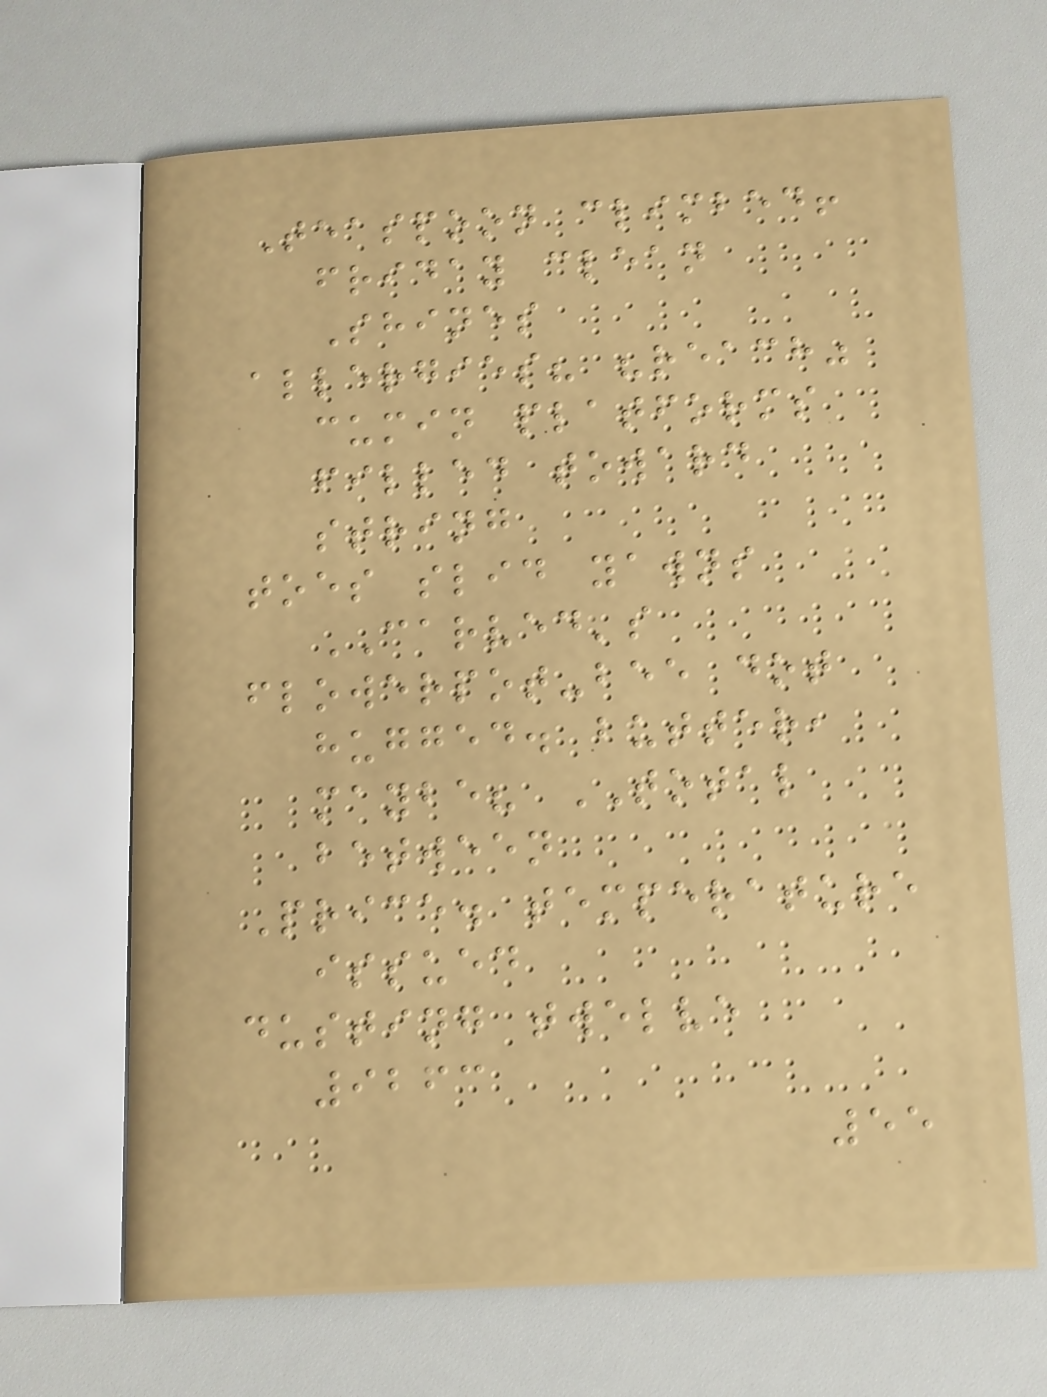Teaspoon climbed!
friday clean
Shines
allergies? "reach"
cumin platforms
filled toward
string
toes slid yawns
CARVED's
flowerpot-bee dot
hugged. butter,
maybe? TOTAL
between
Price. temperature
issued
dusting twelve
9263
55
